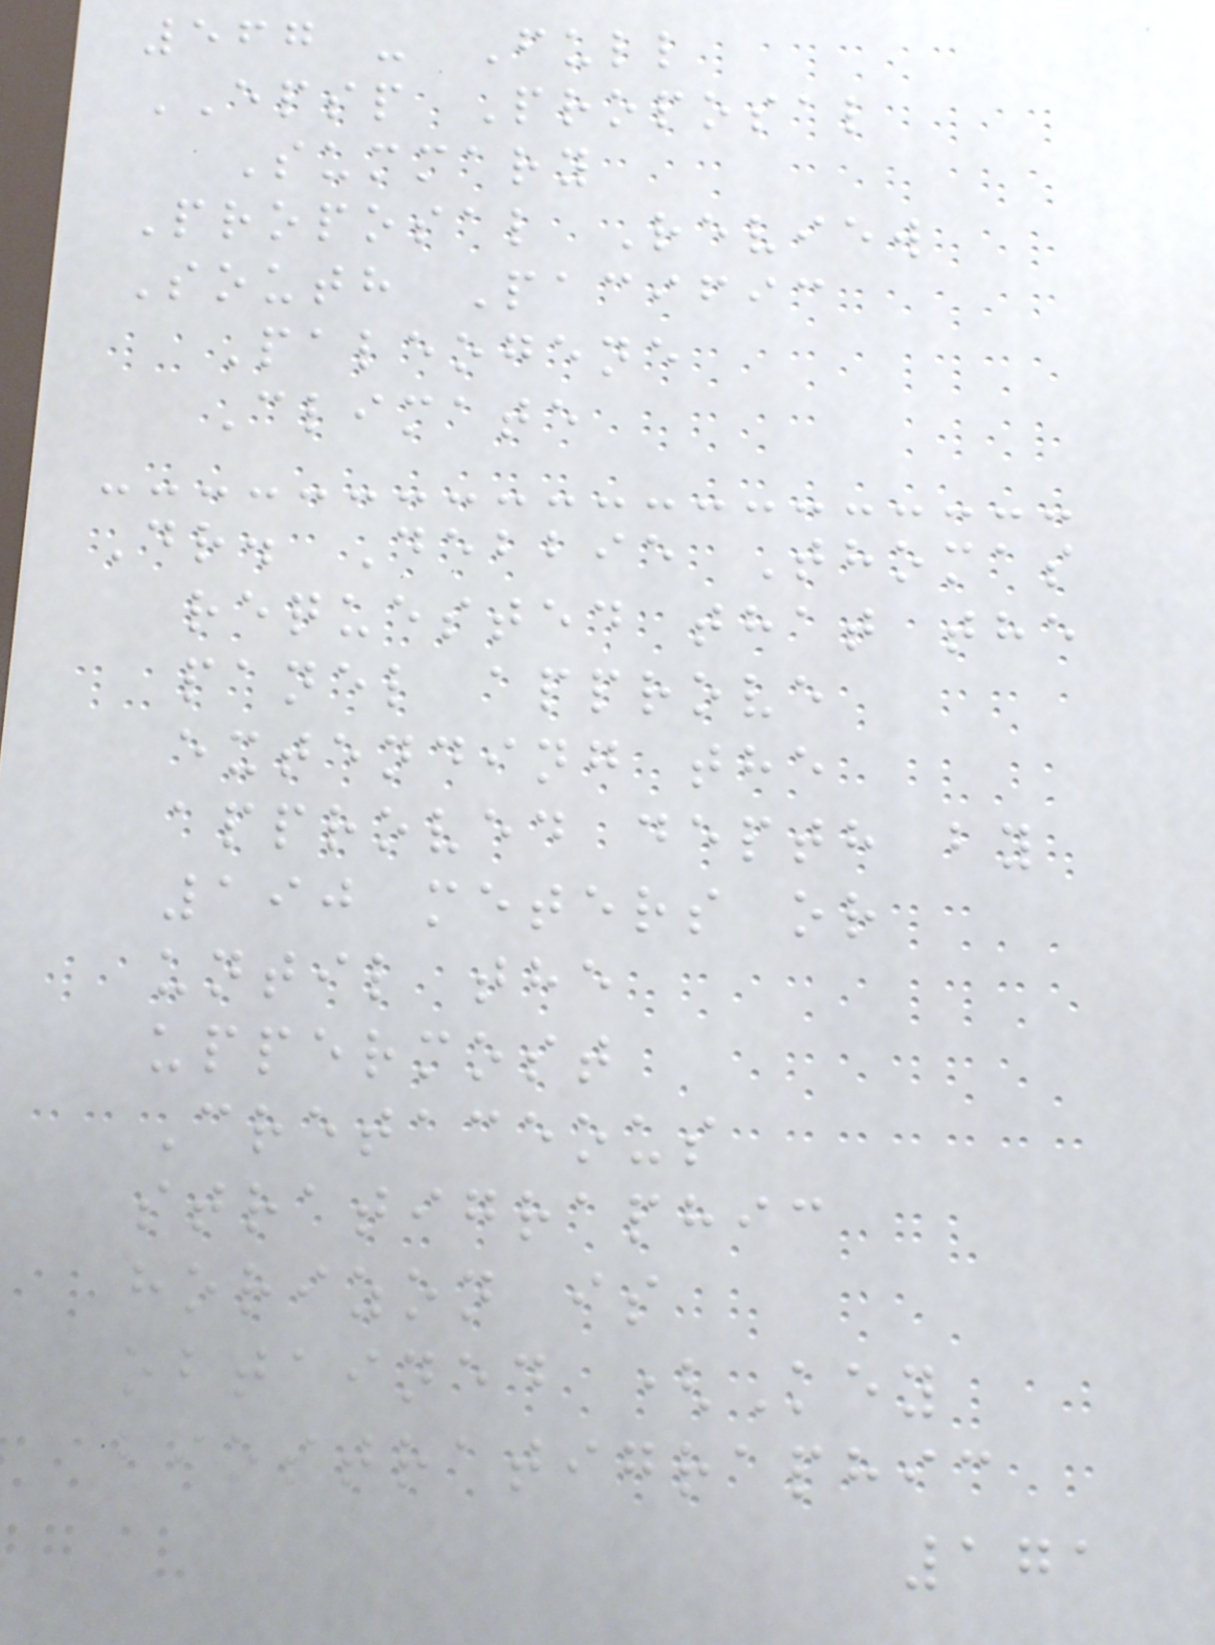567 - Full
EPSP Proposal
Summary
Proposal Review
South Pacific
Paleogene
Climate
Dr. Debbie Thomas
requested that the
panel approve
extending the
approved depth by
190 meters or
until the
uppermost
Cretaceous
stratigraphic
horizon is
obtained (Key
biostratigraphic
171
